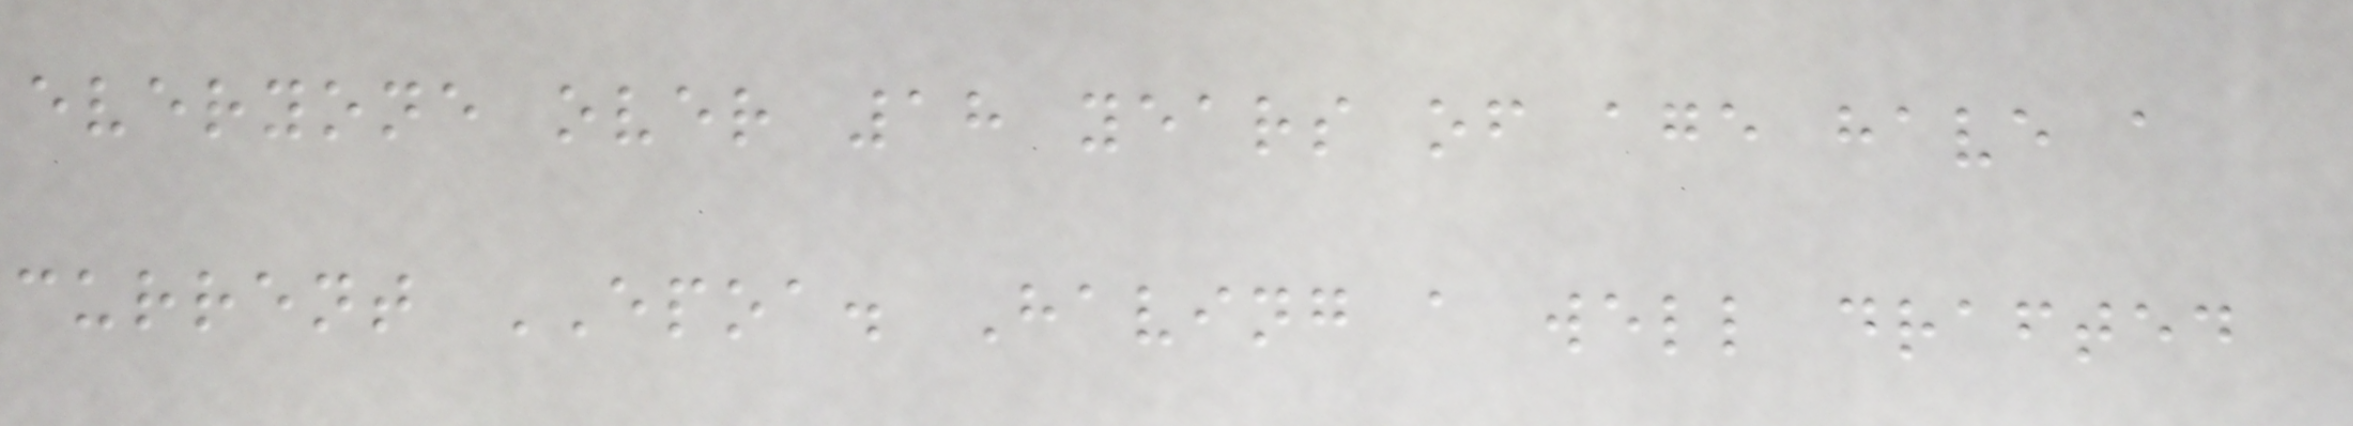everyone over 18 years of age have a
current EPOA. Having a well drafted
